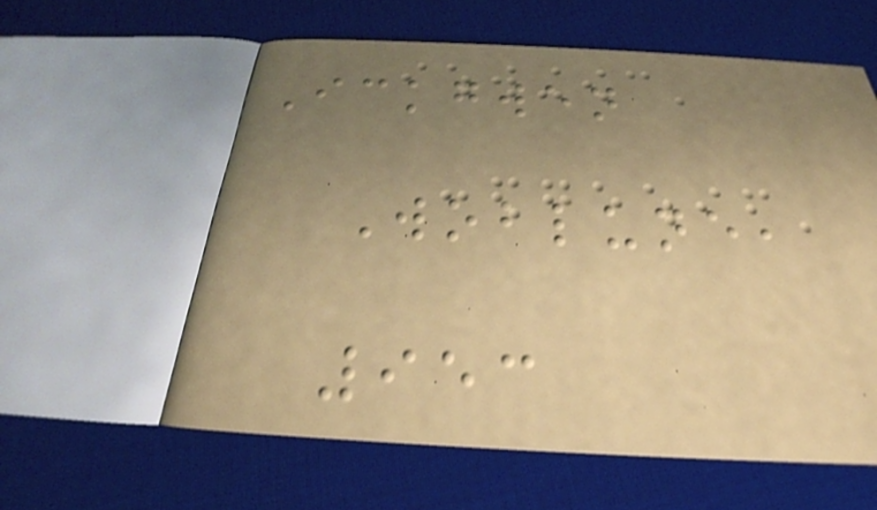Ickgwen
Woblune,
953
